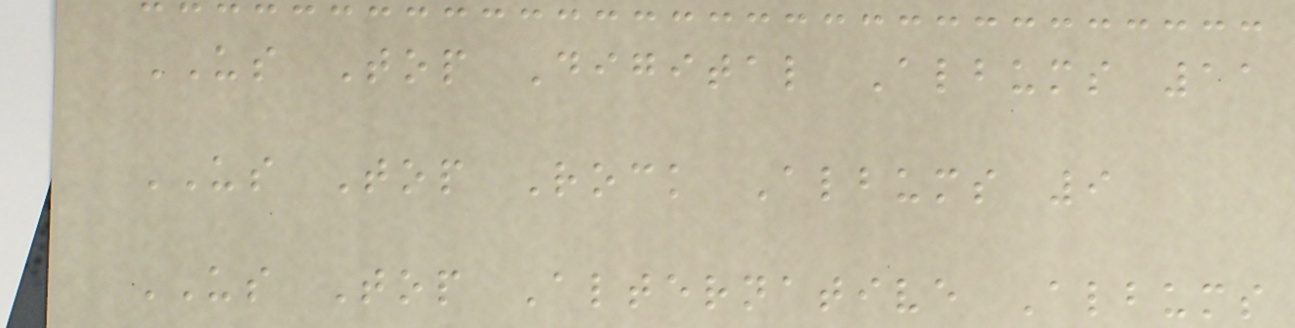US Top Digital Albums 11
US Top Rock Albums 9
US Top Alternative Albums
